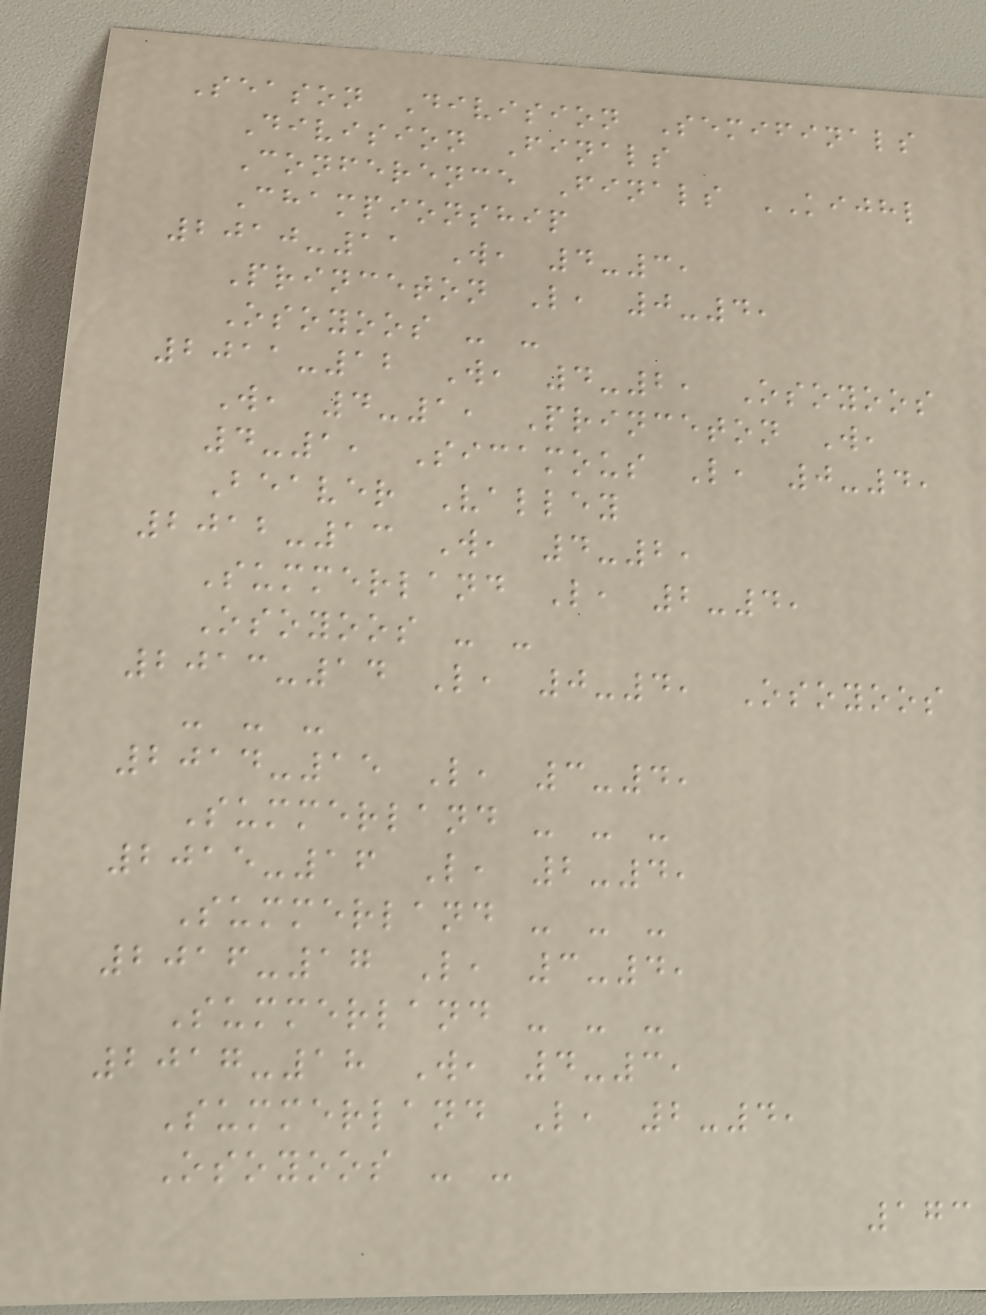Season Division Semifinals
Division Finals
Conference Finals KIJHL
Championship
2010-11 W, 4-3,
Princeton L, 0-4,
Osoyoos - -
2011-12 W, 4-2, Osoyoos
W, 4-1, Princeton W,
4-1, Sicamous L, 0-4,
Beaver Valley
2012-13 W, 4-2,
Summerland L, 2-4,
Osoyoos - -
2013-14 L, 0-4, Osoyoos
- - -
2014-15 L, 3-4,
Summerland - - -
2015-16 L, 2-4,
Summerland - - -
2016-17 L, 3-4,
Summerland - - -
2017-18 W, 4-3,
Summerland L, 2-4,
Osoyoos - -
173
